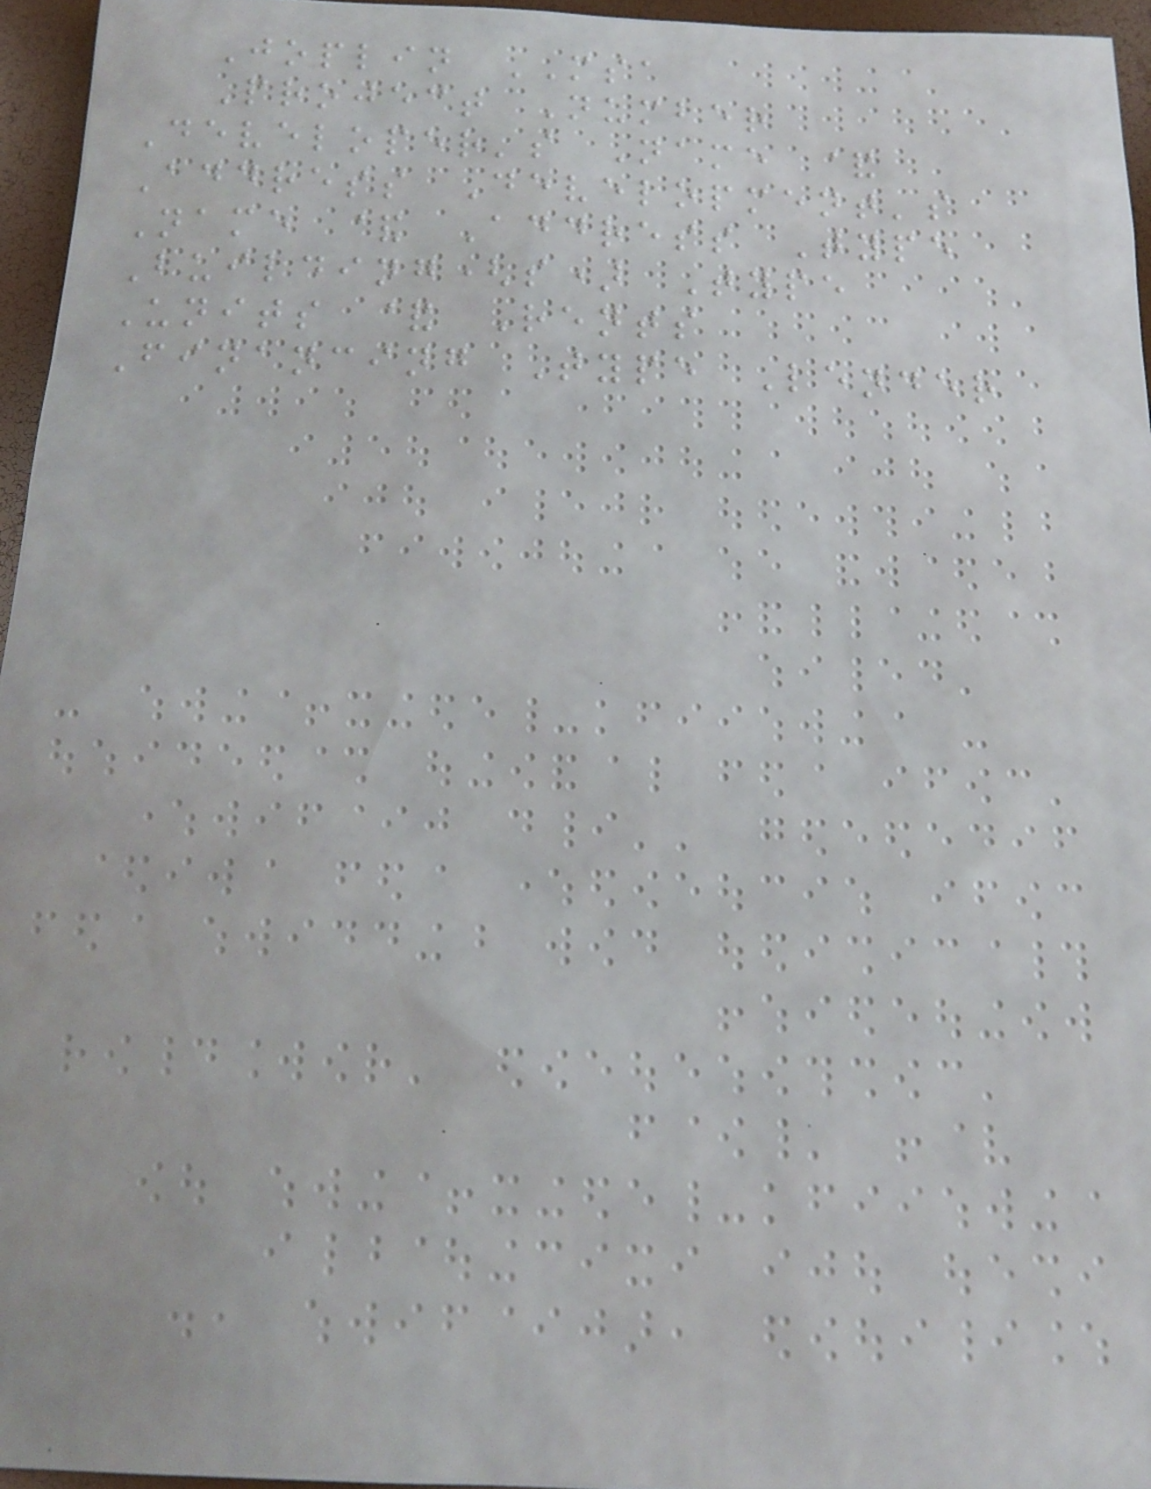Joplin MSA
Project Number
Developer's Name &
Address Development's
Name & Address Type
Building(s) Type
Units & Rents
Financing Type Lender
